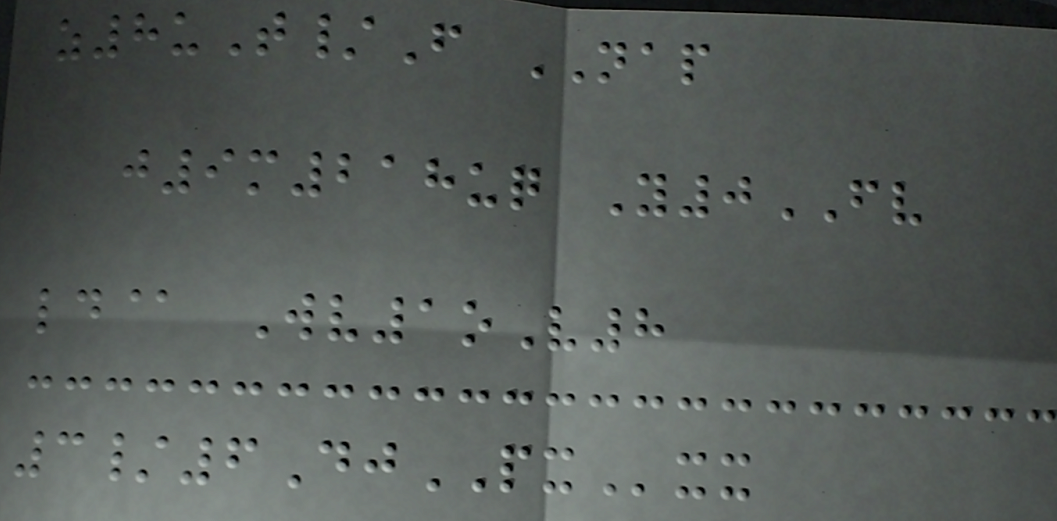z8uT/F NAP
j9m218uq Y0FV
ld@ Wv1oV8
3/6DjPXxx
